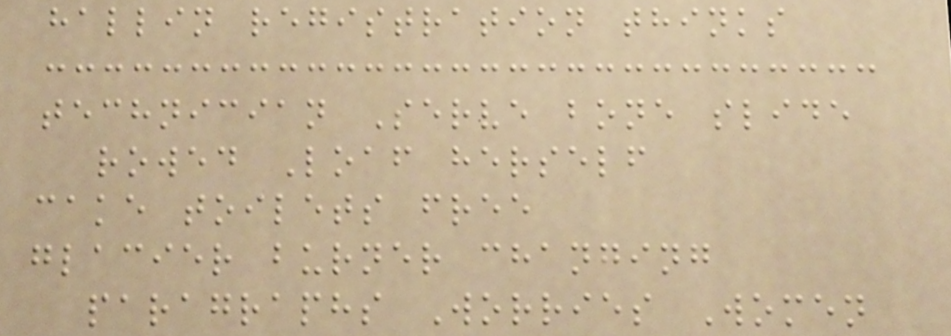hallin registration thinks
technician Serve bone slide
rowed Loaf herself
cake toilets free
glacier burner changing
paragraphs Worries Women
